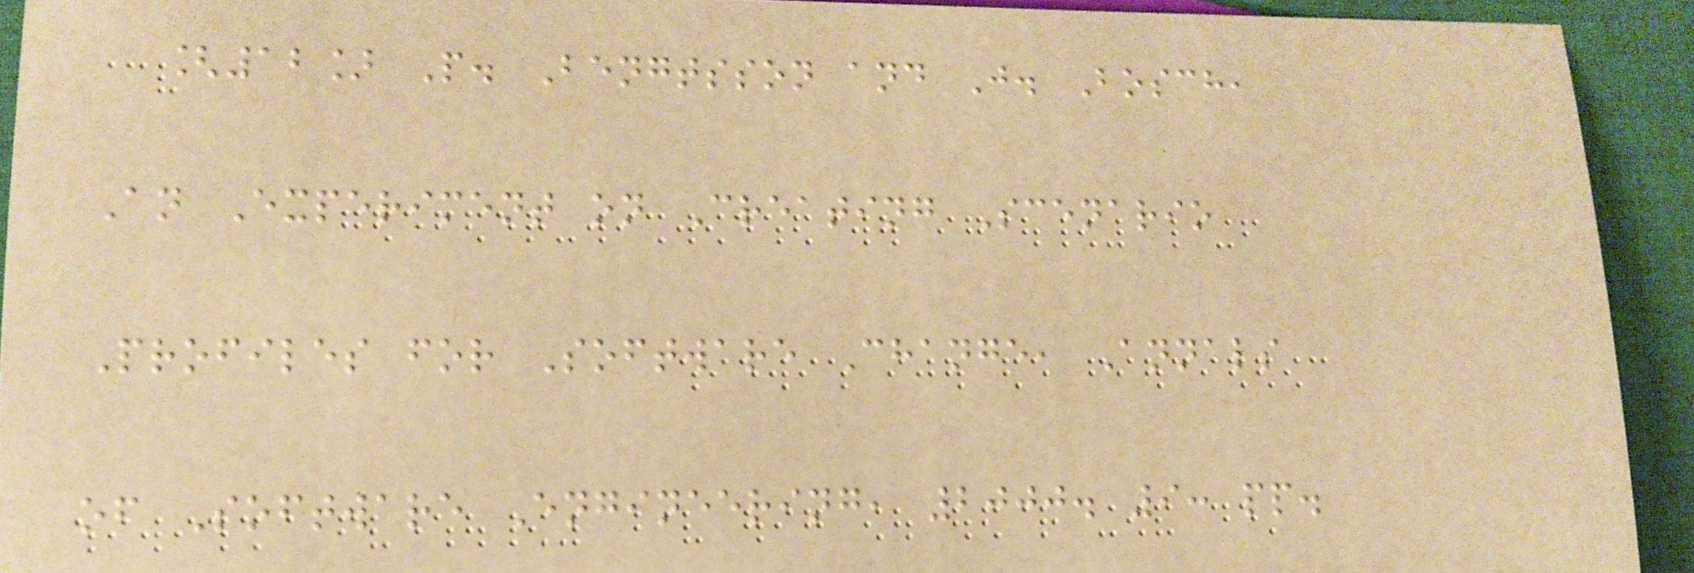[12] P. Bengtsson and J. Bosch,
An Experiment on Creating Scenario
Profiles for Software Change, Annals
of Software Engineering, 2000. 9: pp.
